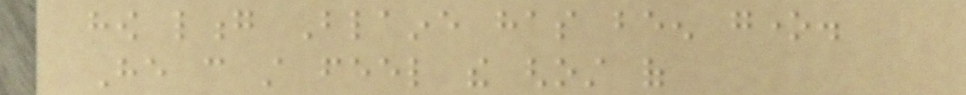how long Blaine has been gone.
He can still feel the ghost of
